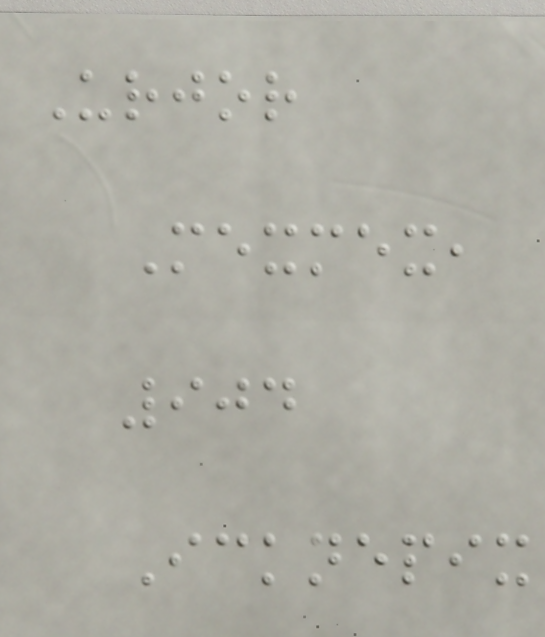Urjor
Mexmex,
904
Icknepix
